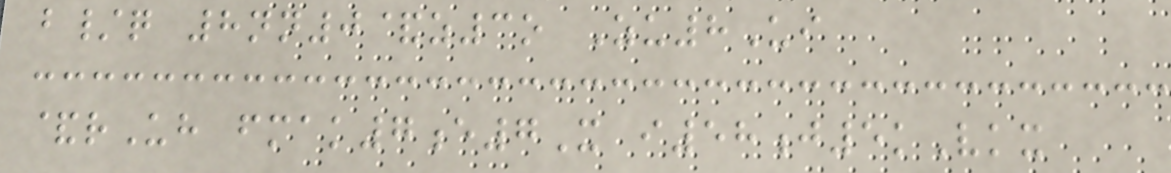b/q 8nn0&z3o Zu8Ui
&rUh fmak7e7X i58j5kVkx
